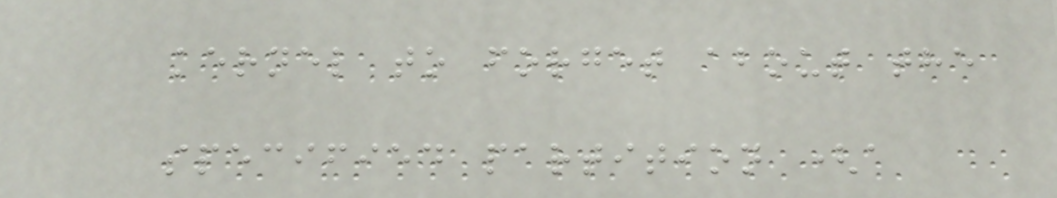kernel to forget about the
specified partition (a
